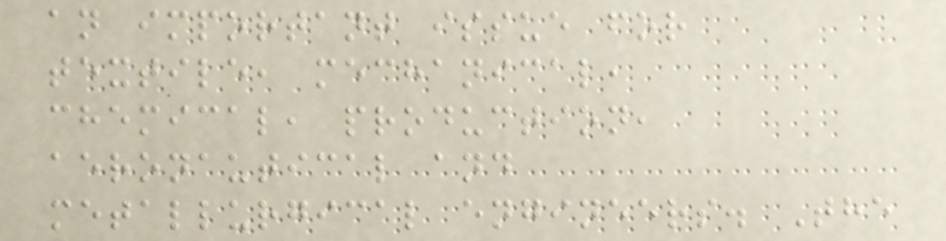an important issue for
textile, mechanical,
chemical, production,
aeronautical and
metallurgical engineers. The
